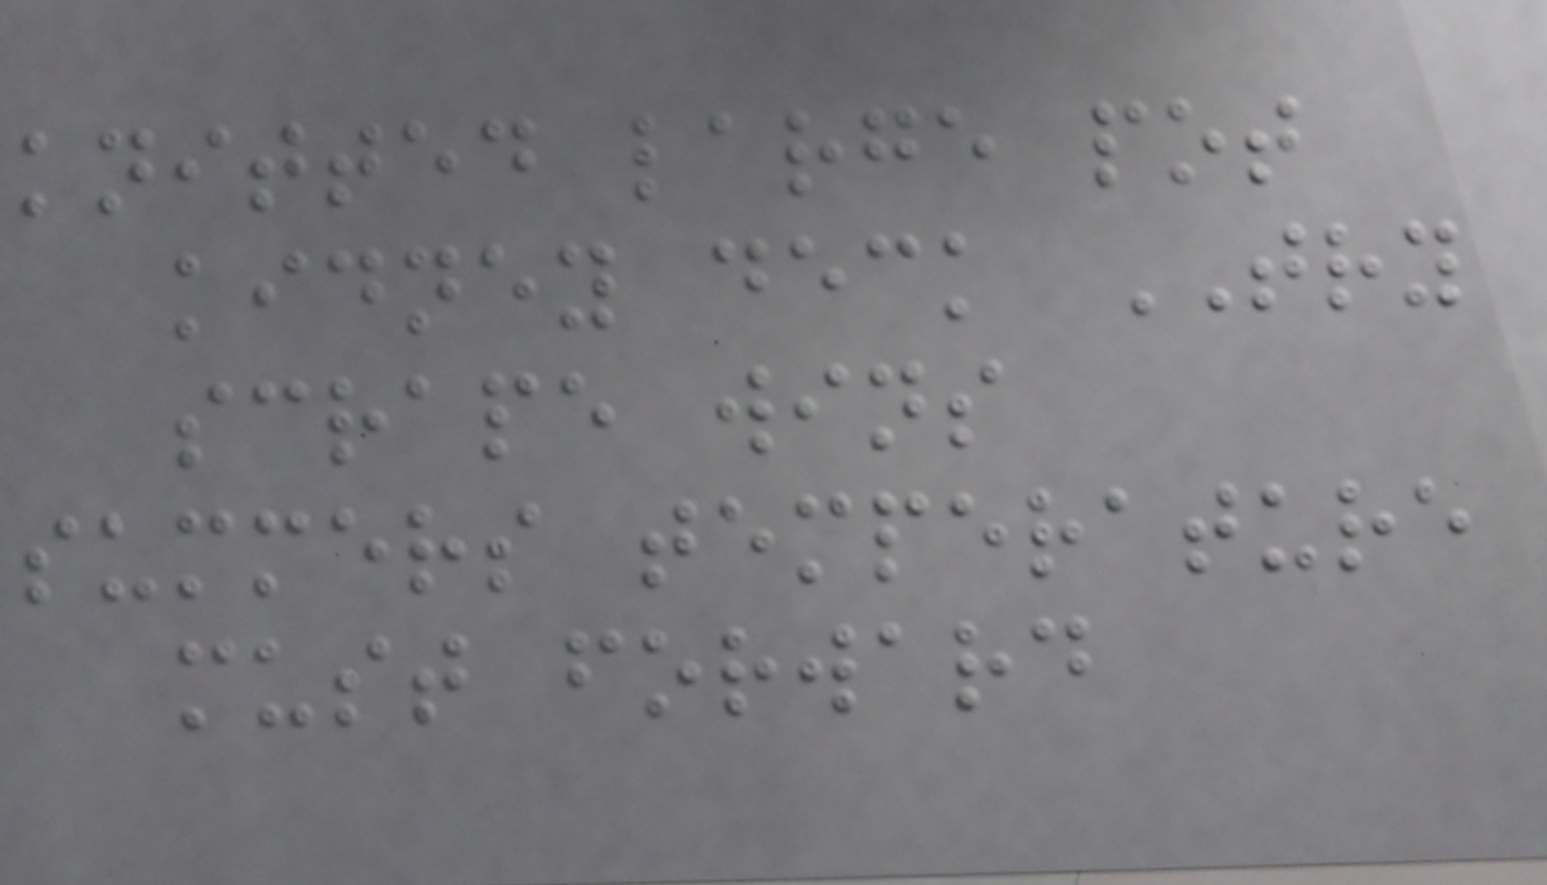knitted large pot
kidney deck TRY
scrape wins
summers temperature
must forward
